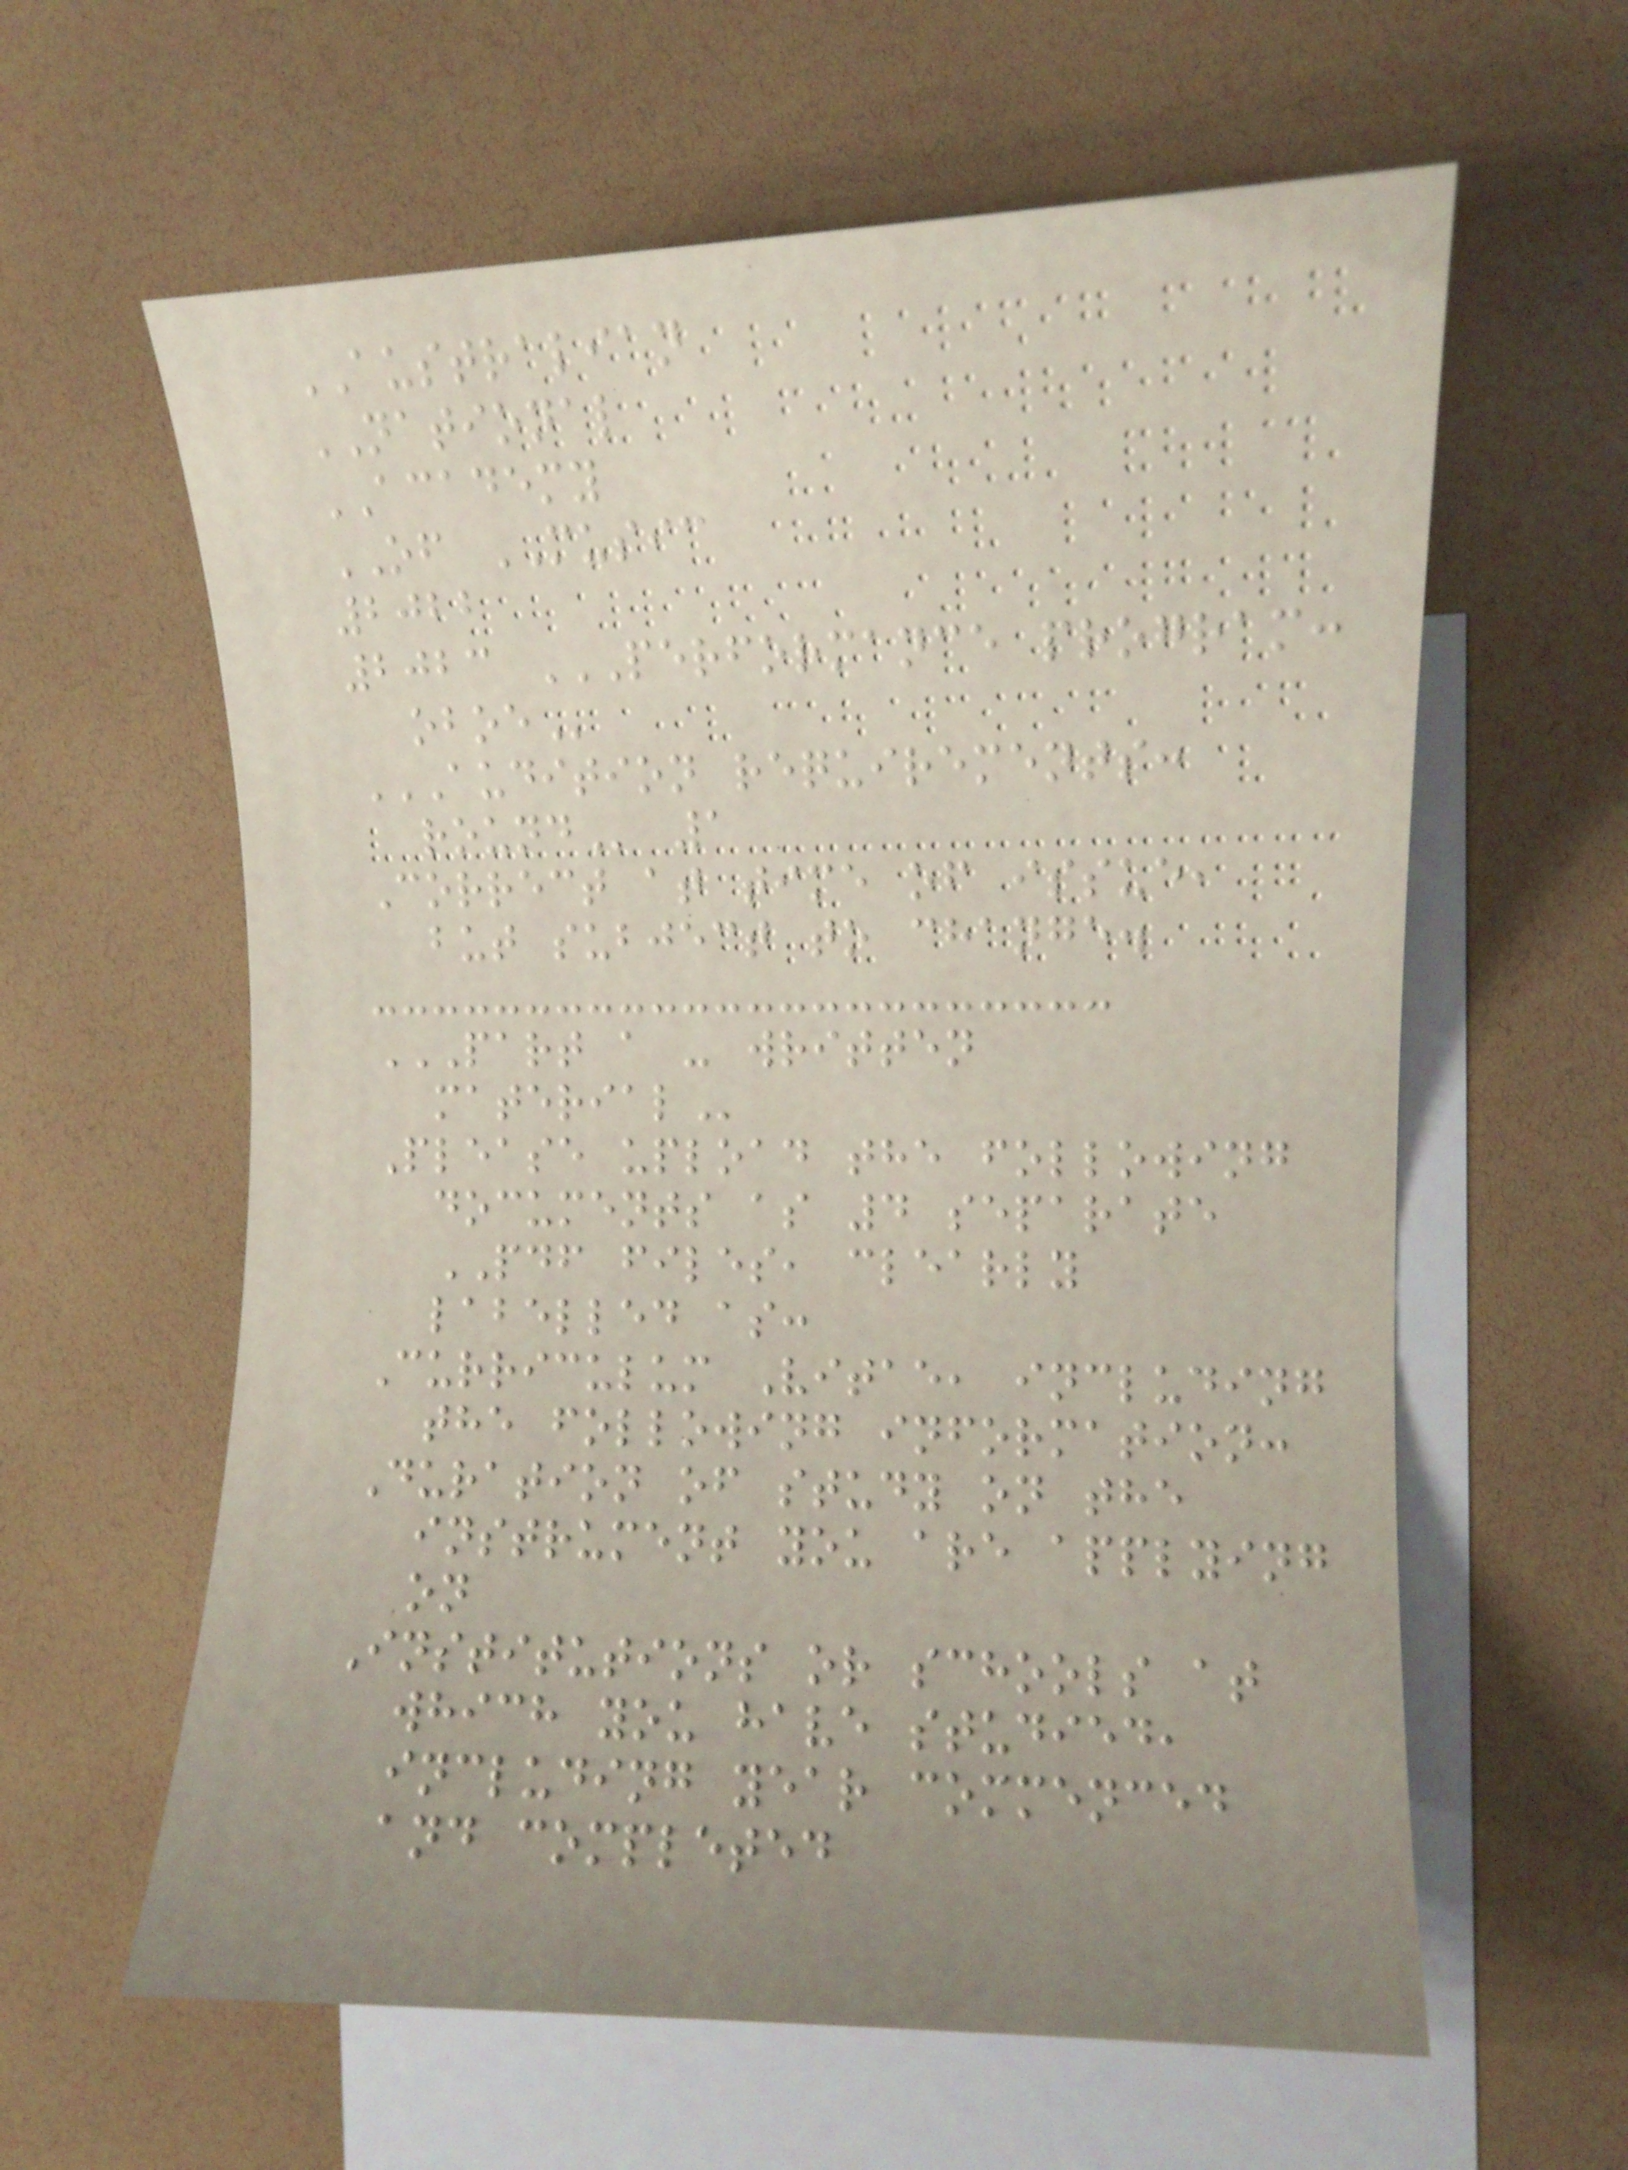AUSTRALIAN
NATIONAL
ACADEMY
OF MUSIC
2022
2023 PERFORMANCE PROGRAM:
OBOE
AUDITION REQUIREMENTS:
ROUND 1
Correct at time of issue,
but subject to change.
PART A - WRITTEN
MATERIAL
Please upload the following
documents as 4 separate
PDF files, clearly
labelled as:
Curriculum Vitae, including
the following information:
Duration of study on the
instrument you are applying
on
Institutions or schools at
which you have studied,
including year commenced
and completed
